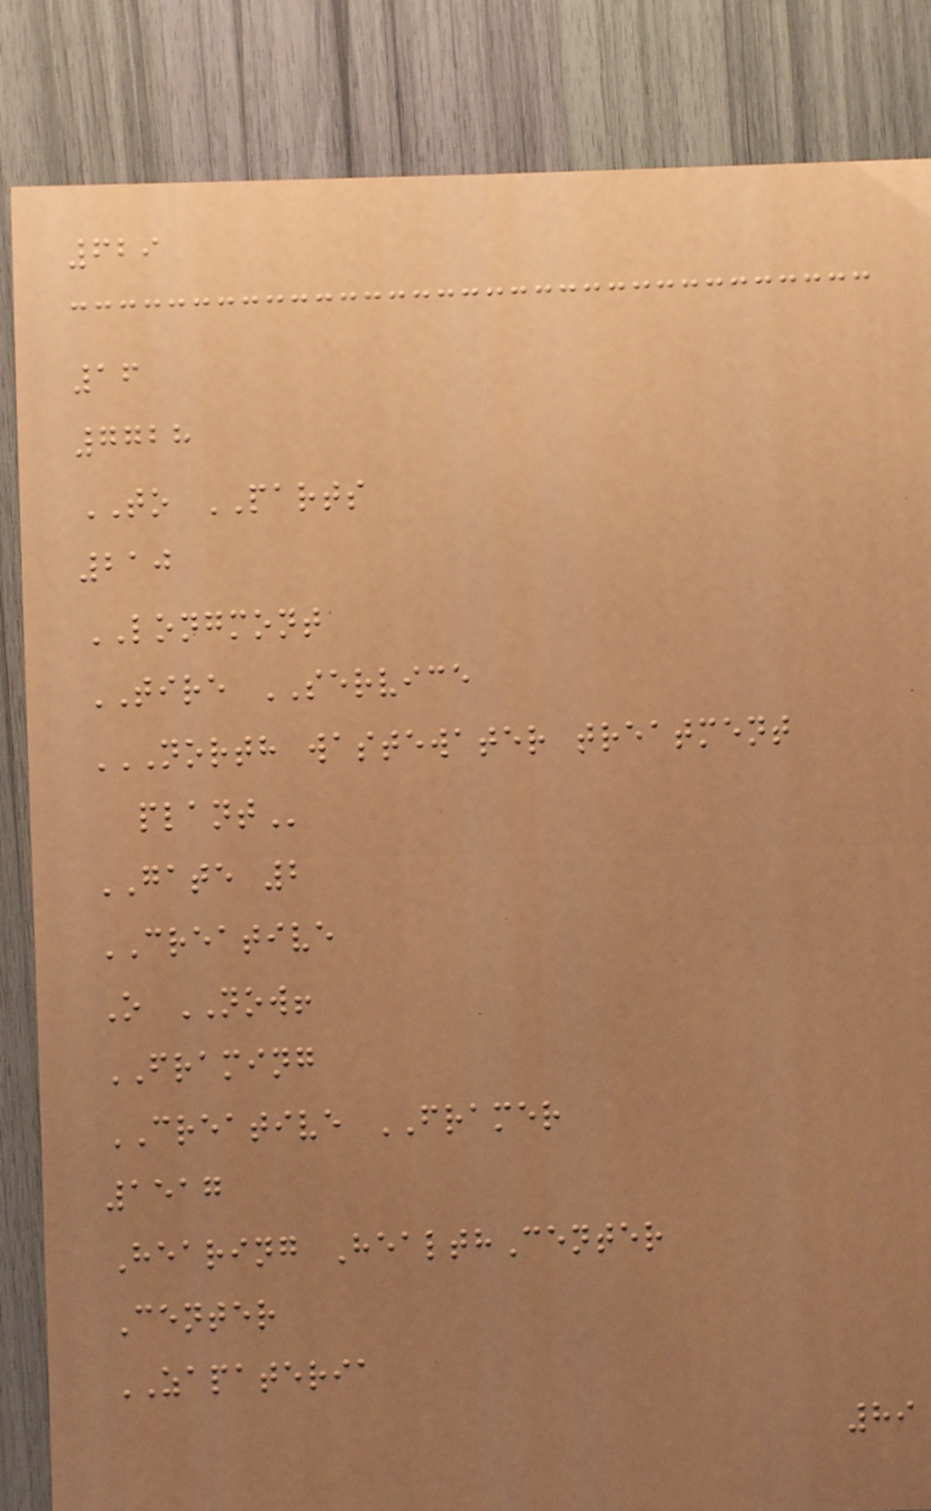629
16
7728
TO PARTS
210
LONGMONT
TIRE SERVICE
NORTH WASTEWATER TREATMENT
PLANT
GATE 2
CREATIVE
O NOW!
FRAMING
CREATIVE FRAMER
1517
Hearing HealthCenter
Center
ZAPATERIA
89
